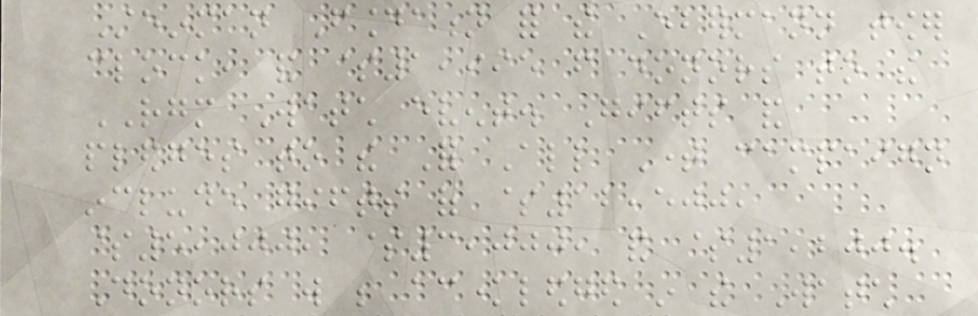Steinman Foundation for the Ebermann tower
clock, and $1,995 from donors to the
RGM Watch event. Gifts and
pledges to the For All Time campaign
include gifts of $12,500,
$5,000, $3,000, and $1,200.
Donors will be acknowledged in the Watch
